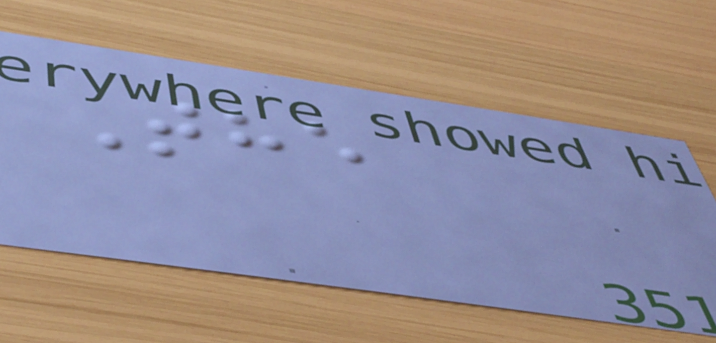The
